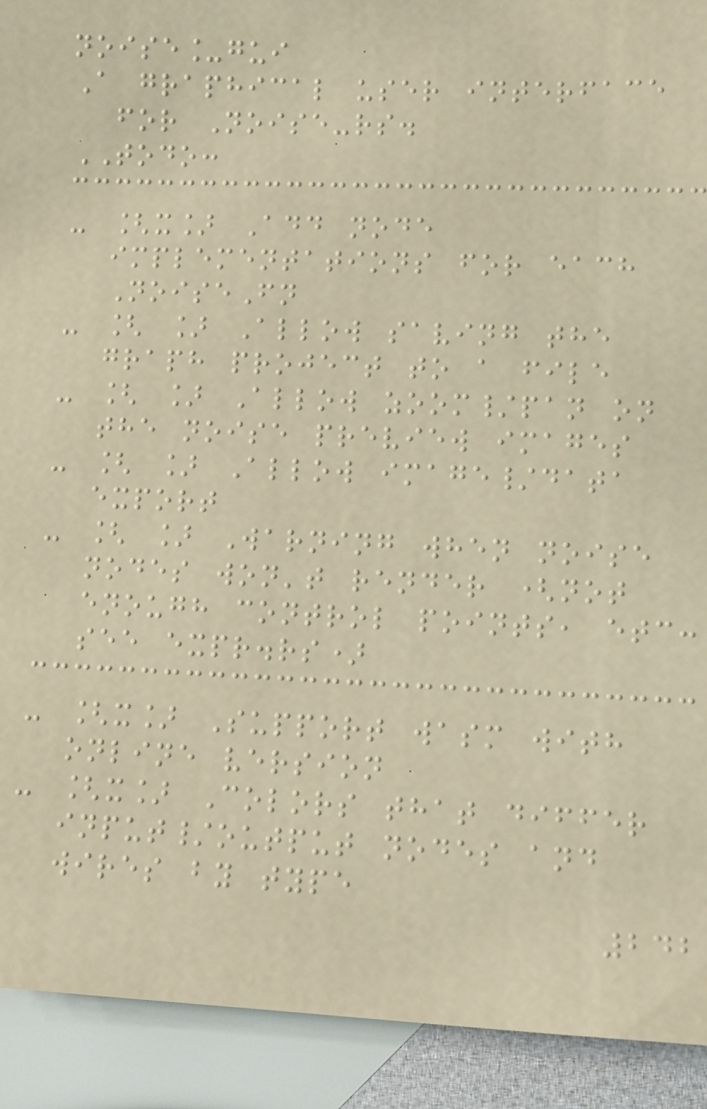noise_gui
A graphical user interface
for Noise-rs.
TODO:
- [x] Add node
implementations for each
NoiseFn
- [ ] Allow saving the
graph project to a file
- [ ] Allow zoom/pan on
the noise preview images
- [ ] Allow image/data
export
- [ ] Warning when noise
nodes won't render (not
enough control points, etc:
see expr.rs)
- [x] Support wasm with
online version
- [x] Colors that differ
input/output nodes and
wires by type
242
